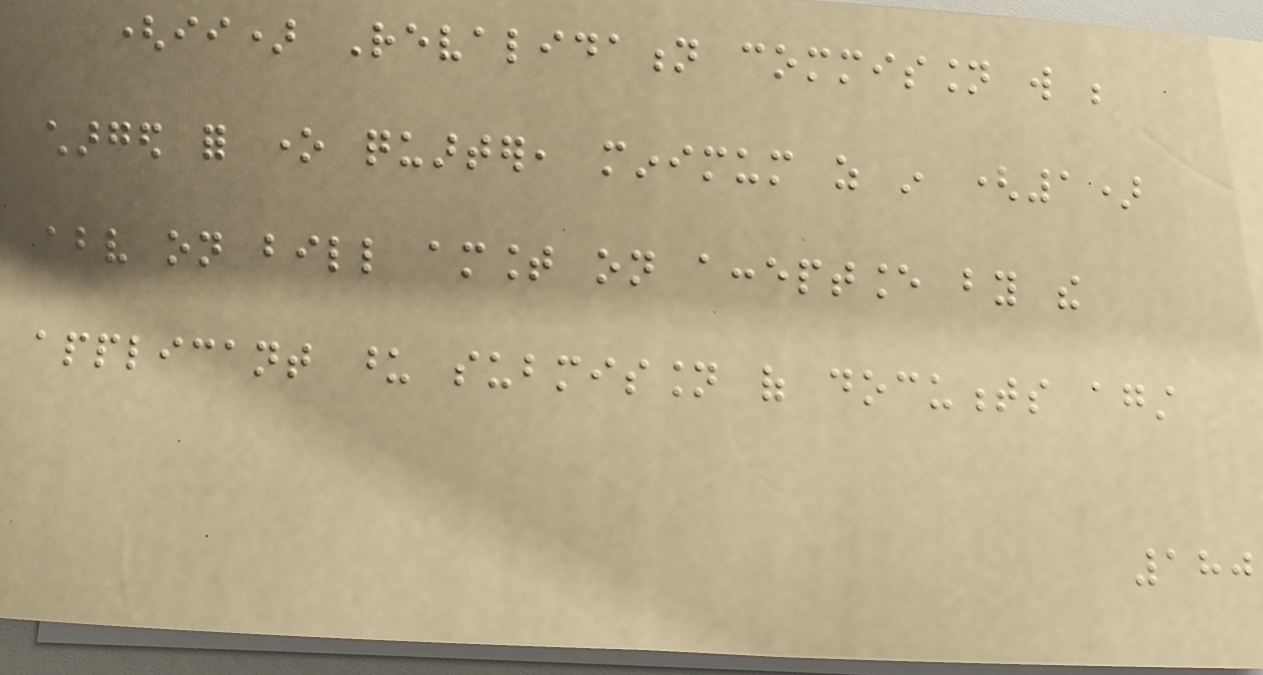(ii) Revalidation commission will be
charged for one quarter, minimum as in (1)
above on bill amount on acceptance by the
applicant upon submission of documents against
180
